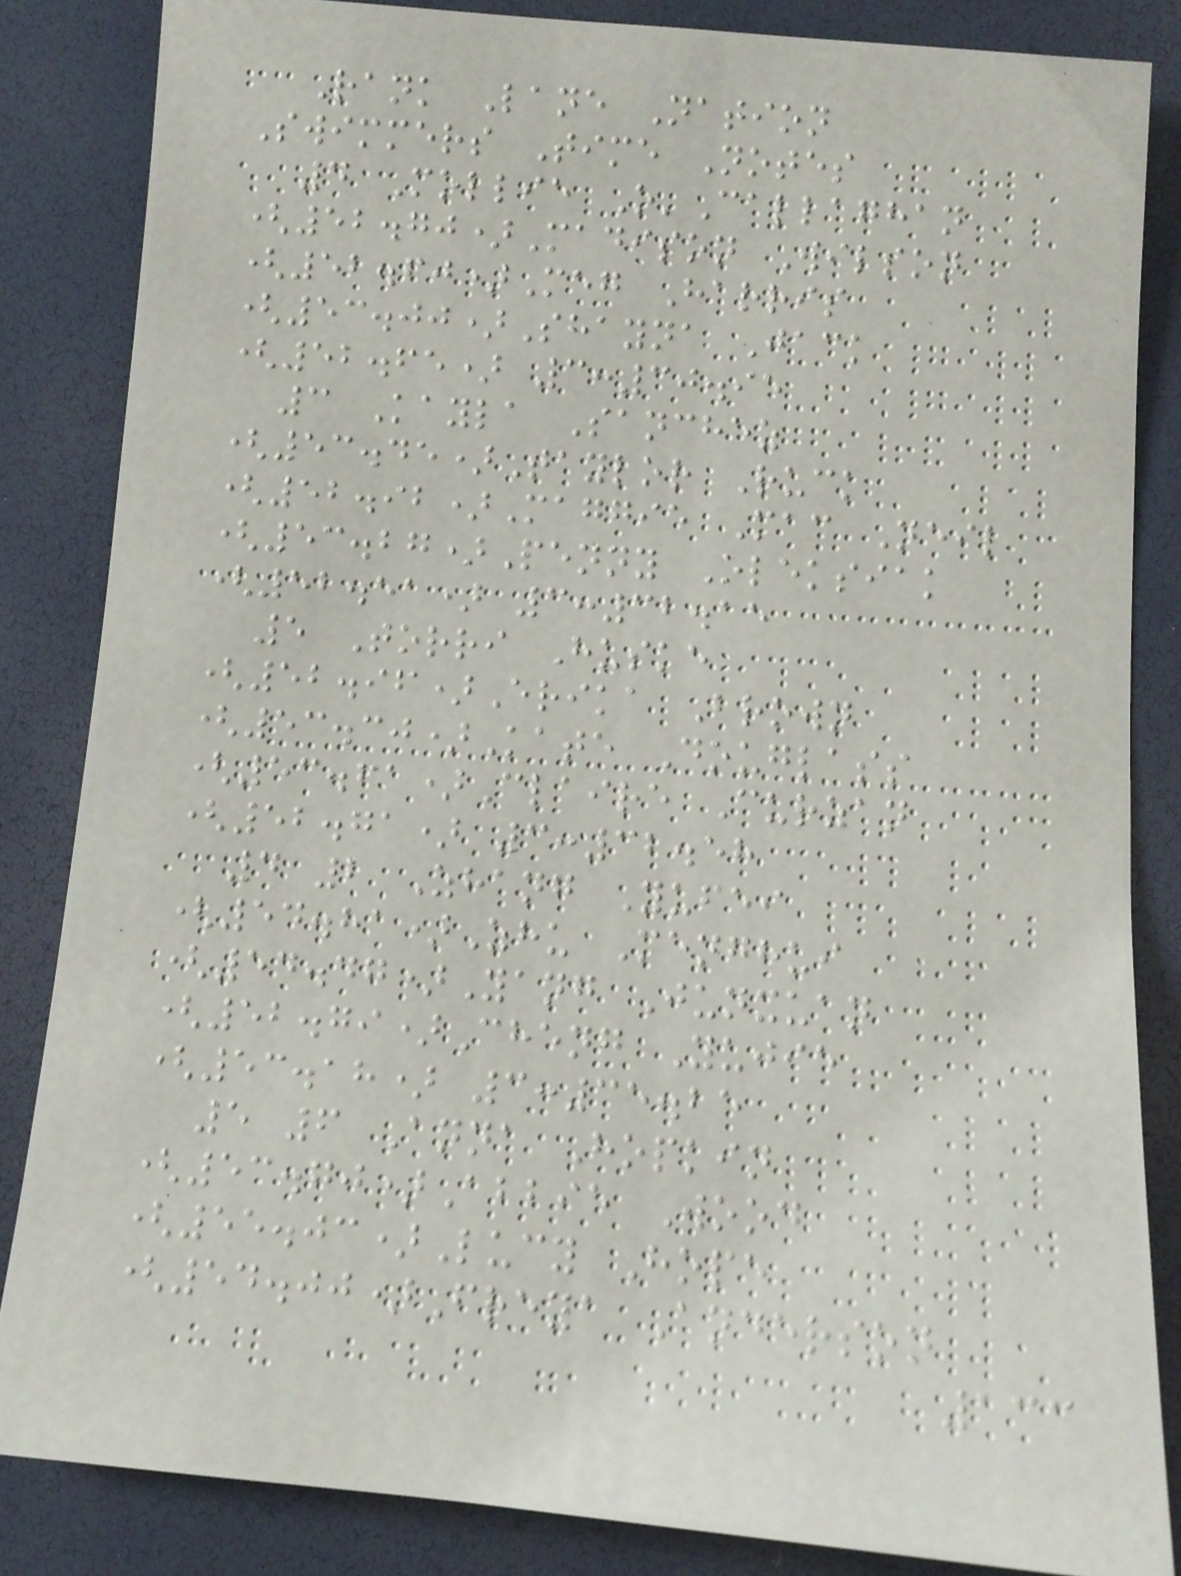Rank Lane Nation
Swimmers Time Notes
4 Mollie O'Callaghan
(52.70)Madison Wilson
(52.60)Meg Harris
(53.00)Shayna Jack
(52.65) 3:30.95
3 Kayla Sanchez
(53.45)Taylor Ruck
(52.92)Maggie Mac Neil
(53.27)Penny Oleksiak
(52.51) 3:32.15
5 Torri Huske
(52.96)Erika Brown
(53.30)Kate Douglass
(53.61)Claire Curzan
(52.71) 3:32.58
4 2 Zhang Yufei
(54.81)Zhu Menghui
(54.47)Yang Junxuan
(52.79)Cheng Yujie
(53.18) 3:35.25
5 6 Anna Hopkin
(53.70)Abbie Wood
(55.03)Lucy Hope
(54.00)Freya Anderson
133
